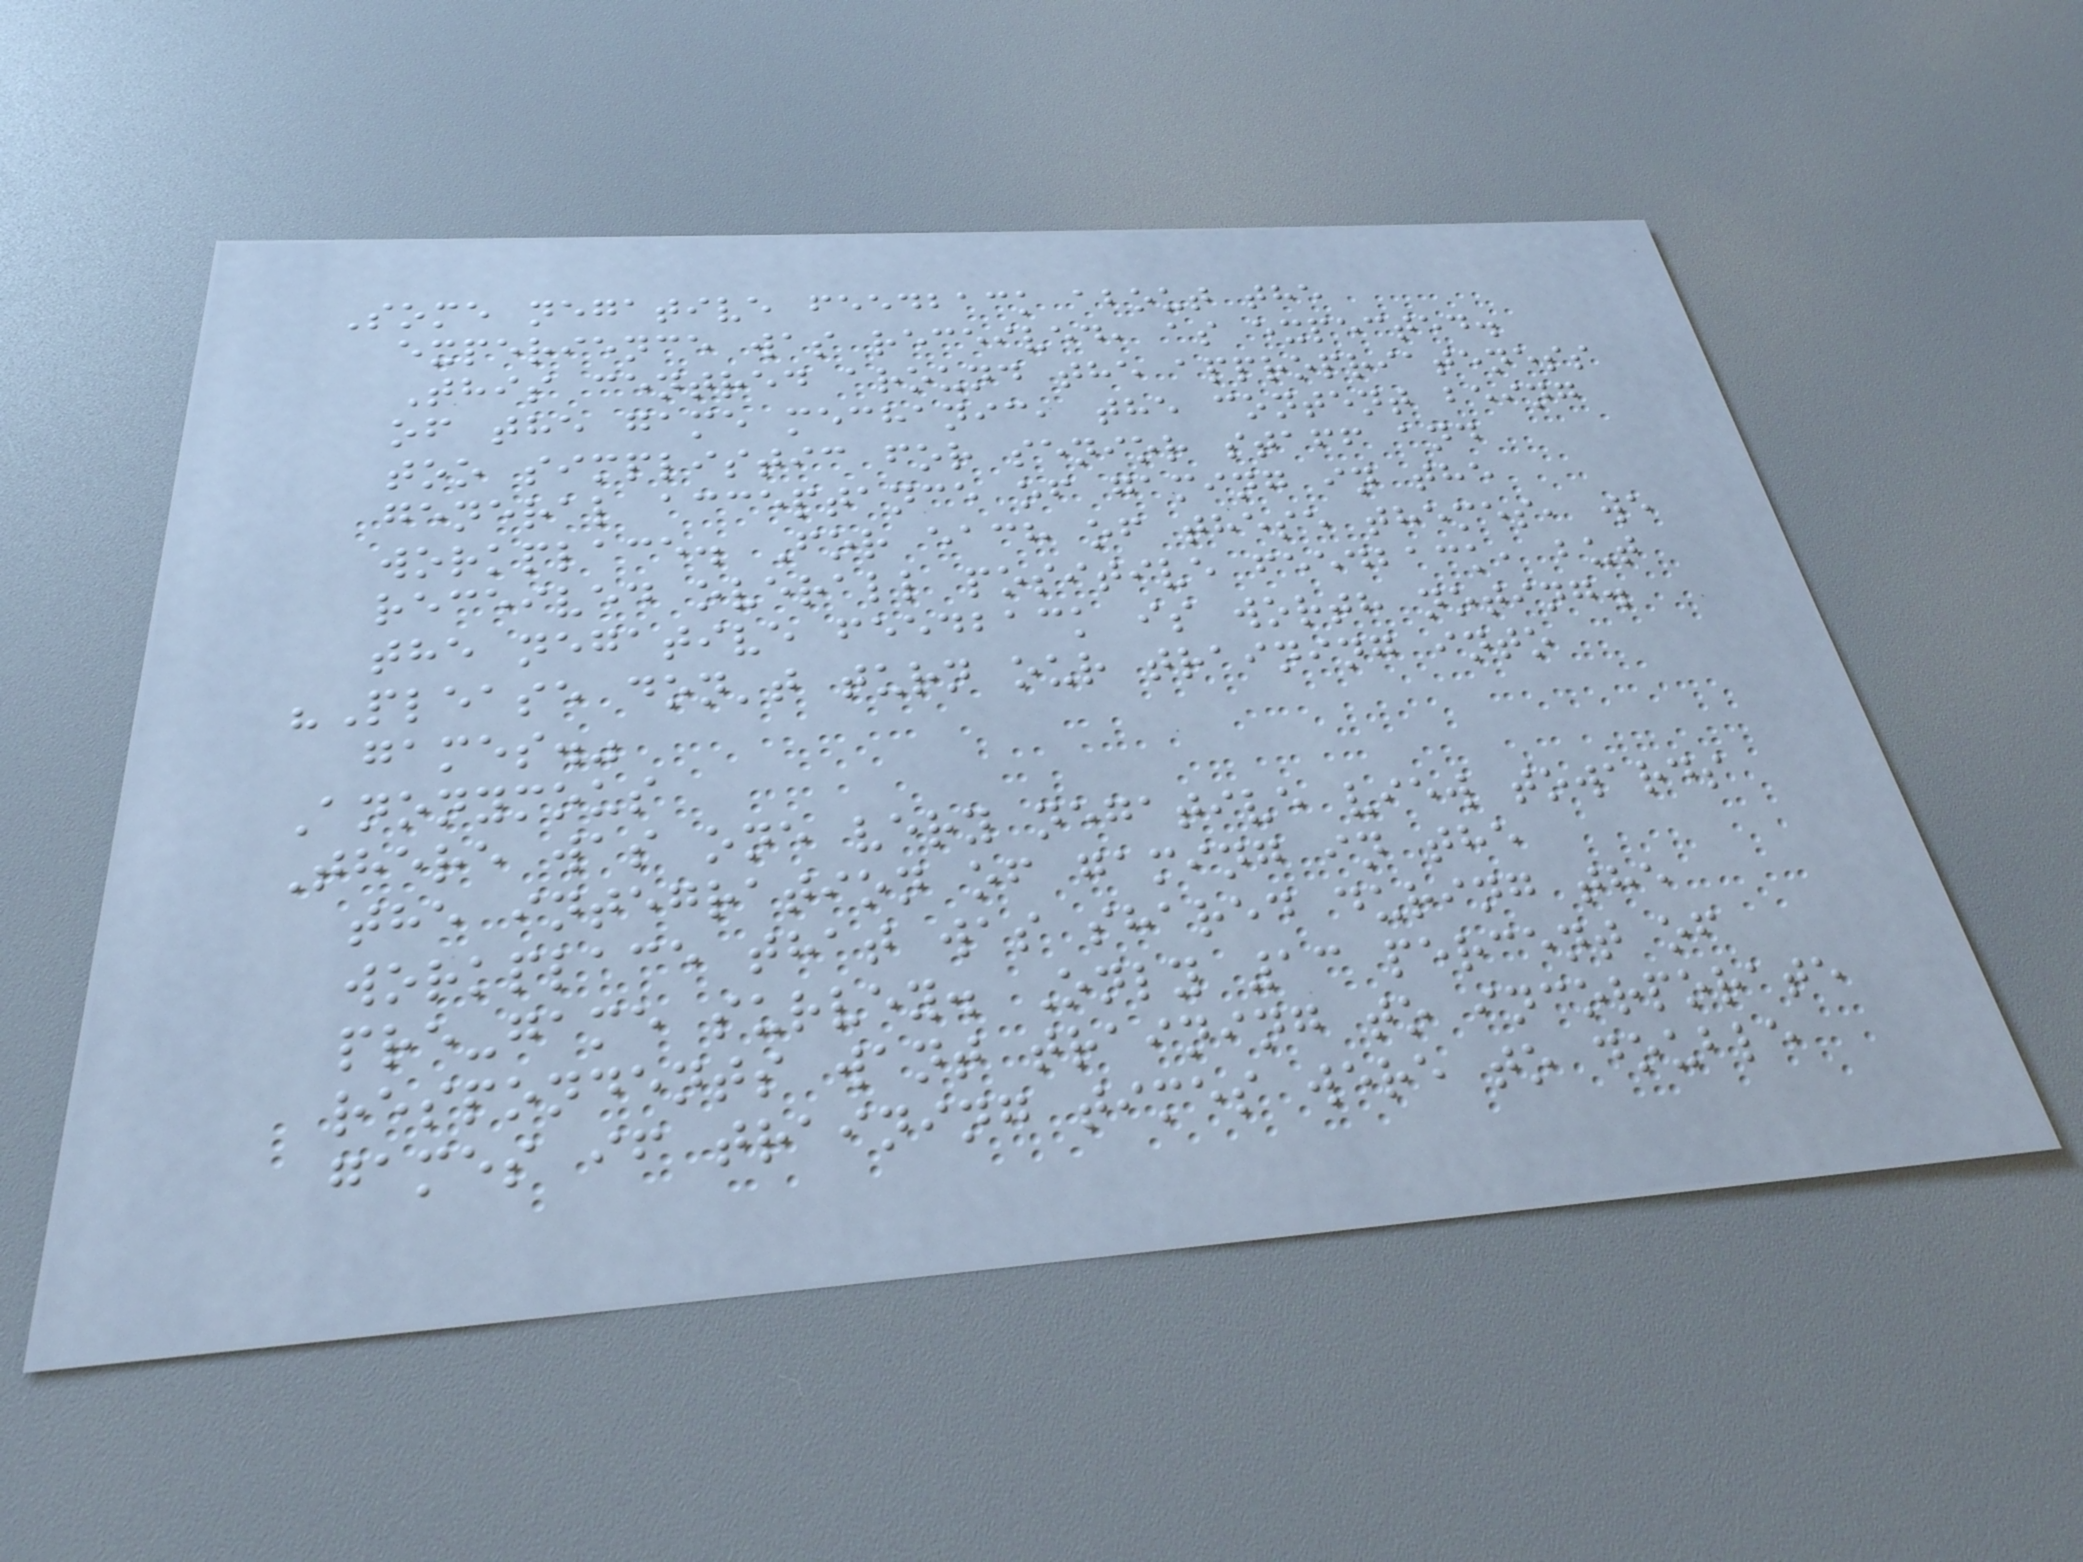Some negative feedback about the
experience was received, as expected.
This centred around the appropriateness
of the game mechanic, the content being
too simplistic for senior staff and
general acceptance of gaming in the
workplace. For each of these themes, we
received overall positive feedback, but
the negative feedback is worth noting.
"Please don't turn our training into
games."
Anonymous
There was one very negative view towards
the integration of gaming in the
workplace that was shared during the
pre-game survey. Only 13 percent of
respondents want training to incorporate
games if training times were to double
